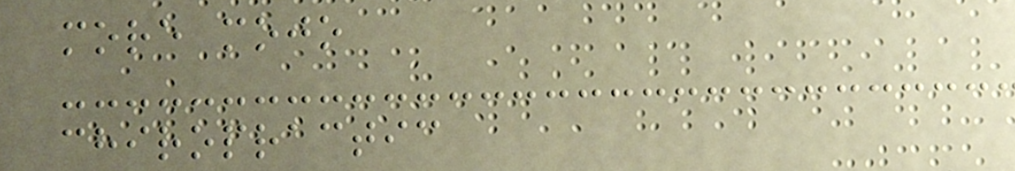more mojo
chiropractic
